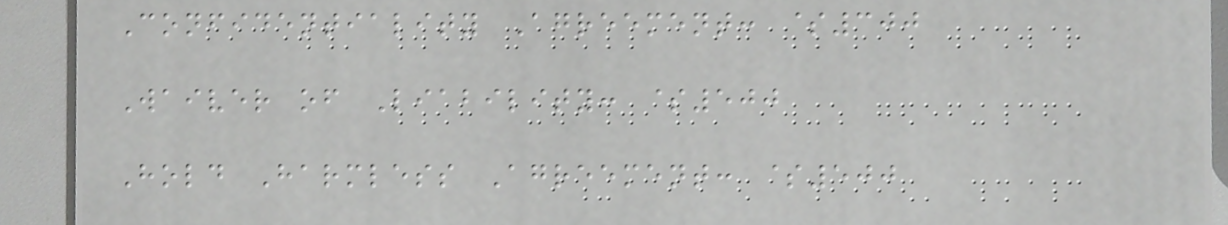Confidentiality Agreement: $300
Waiver of Liability: $500
Hold Harmless Agreement: $500
